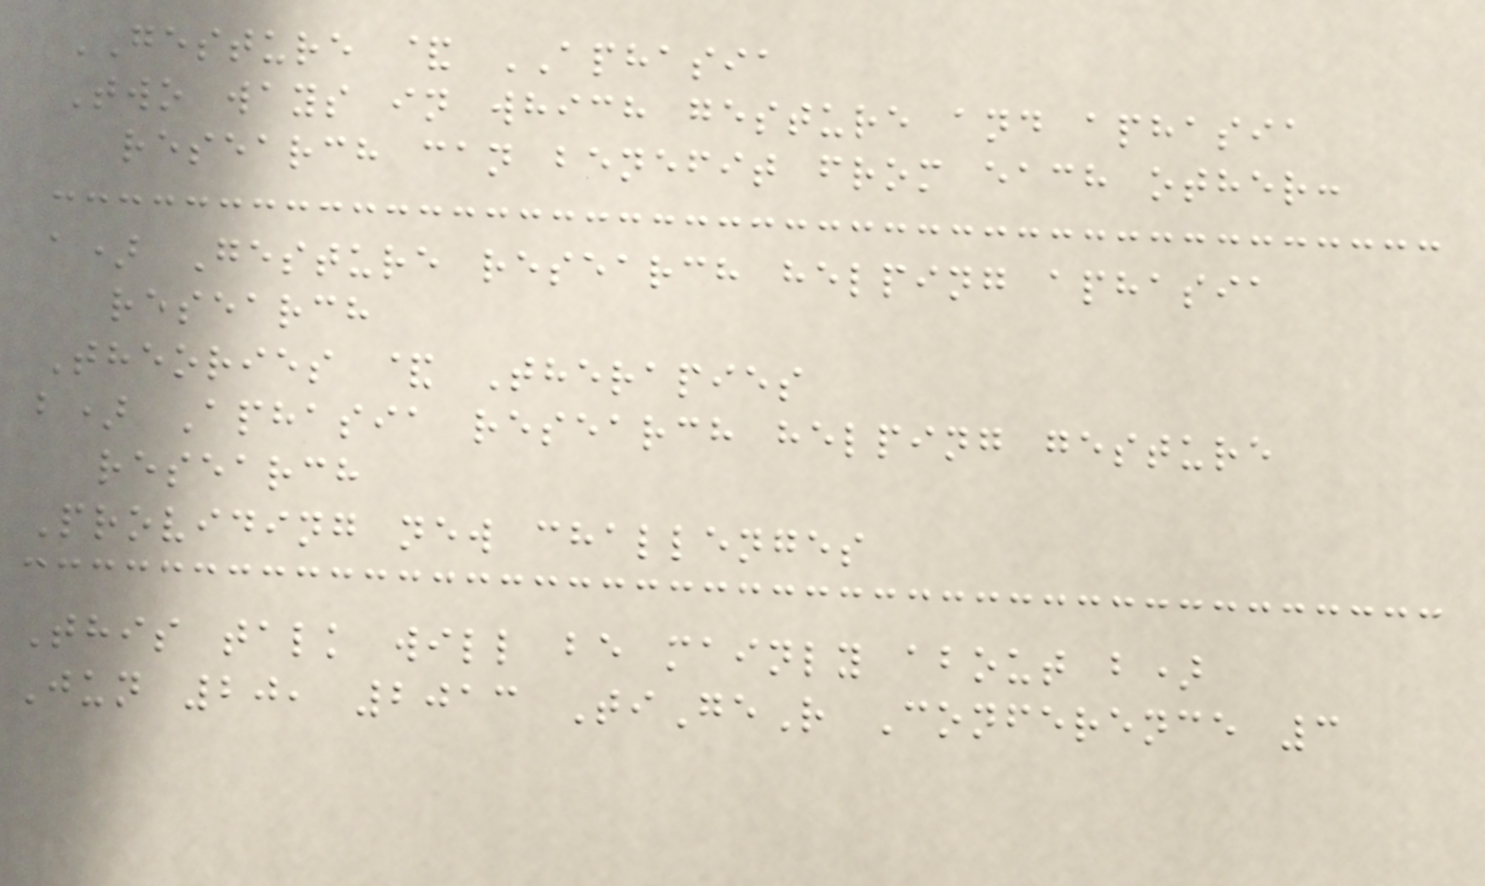GESTURE & APHASIA
Two ways in which gesture and aphasia
research can benefit from each other:
a) Gesture research helping aphasia
research
Theories & Therapies
b) Aphasia research helping gesture
research
Providing new challenges
This talk will be mainly about b)
Jun 20, 2013 TiGeR Conference 3
